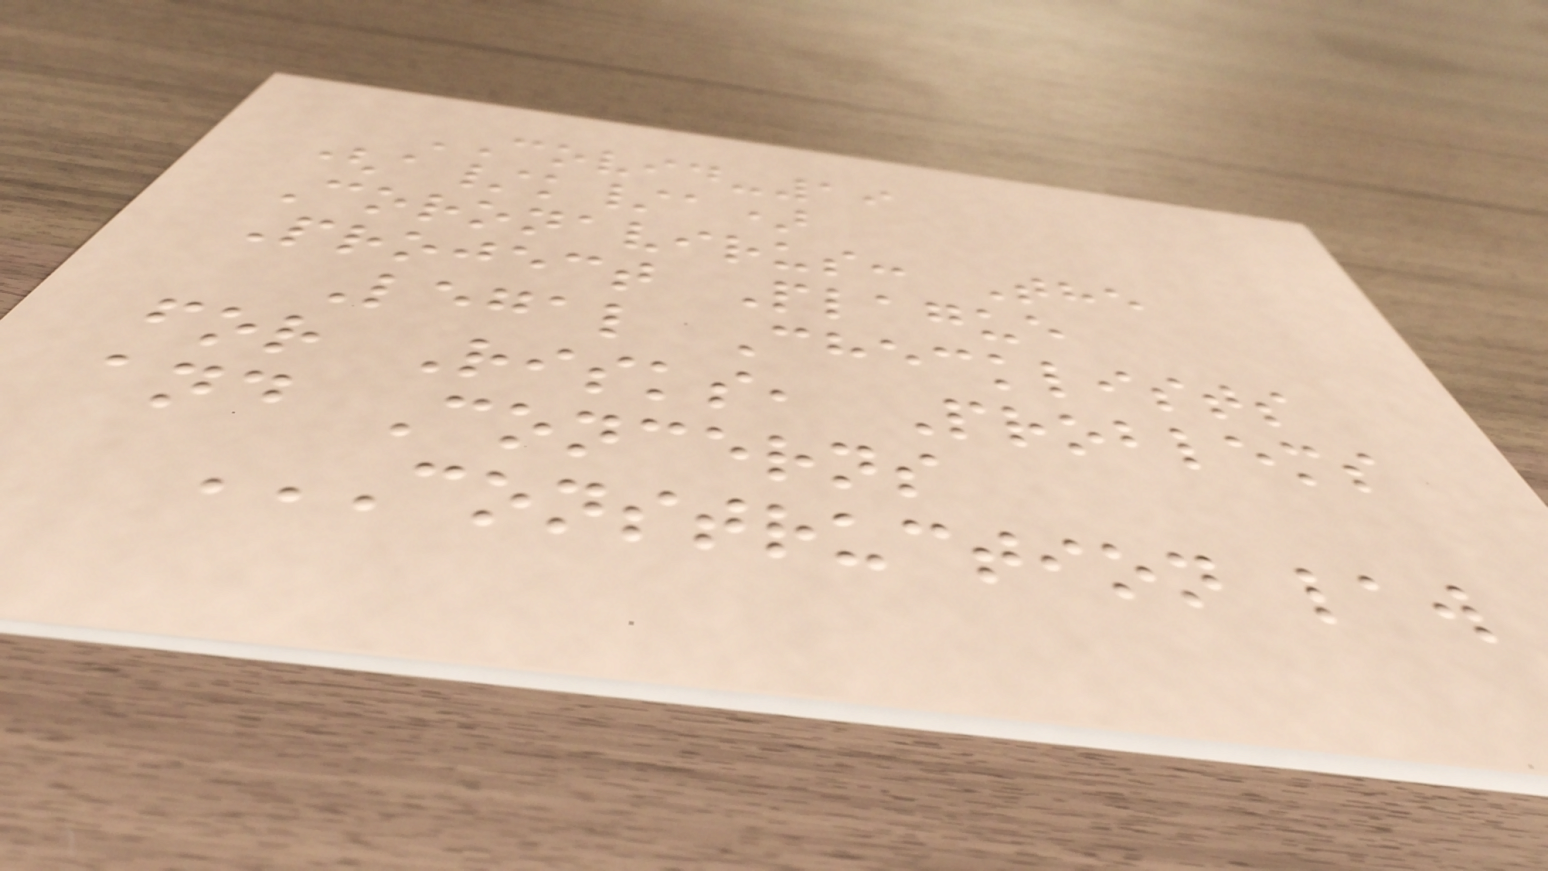COVID-19
(a/k/a)
Coronavirus: The
Project Plague
Legal Checklists
for Risks, Problems
and Concerns
CONSTRUCTION LAW
